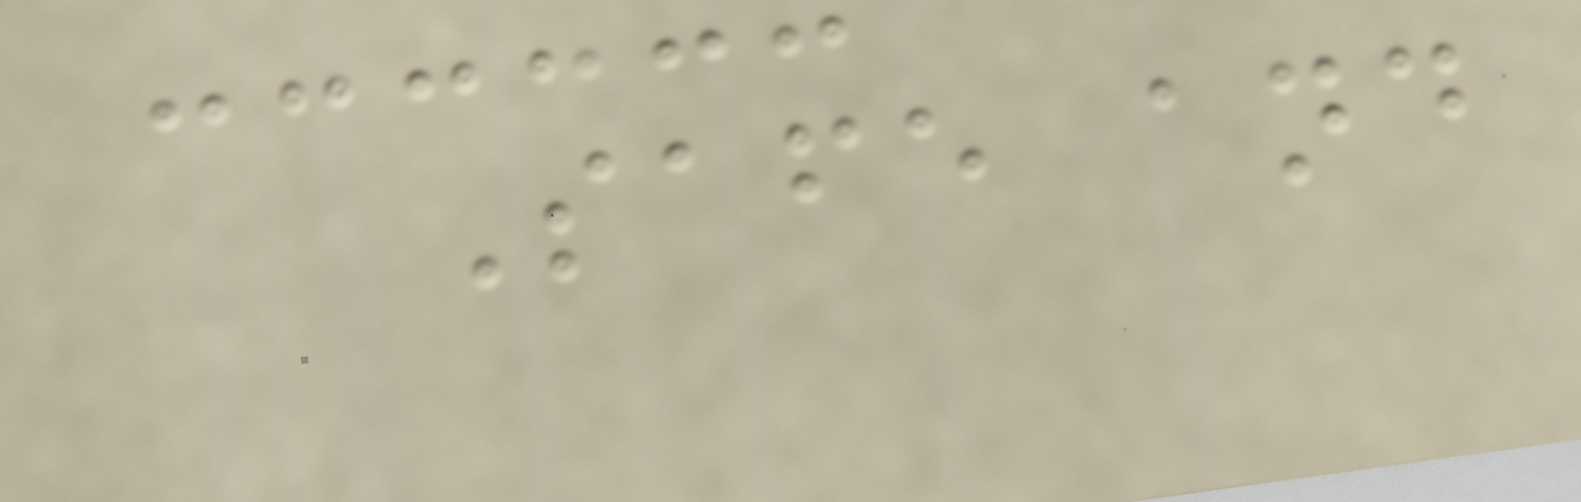Safe and
